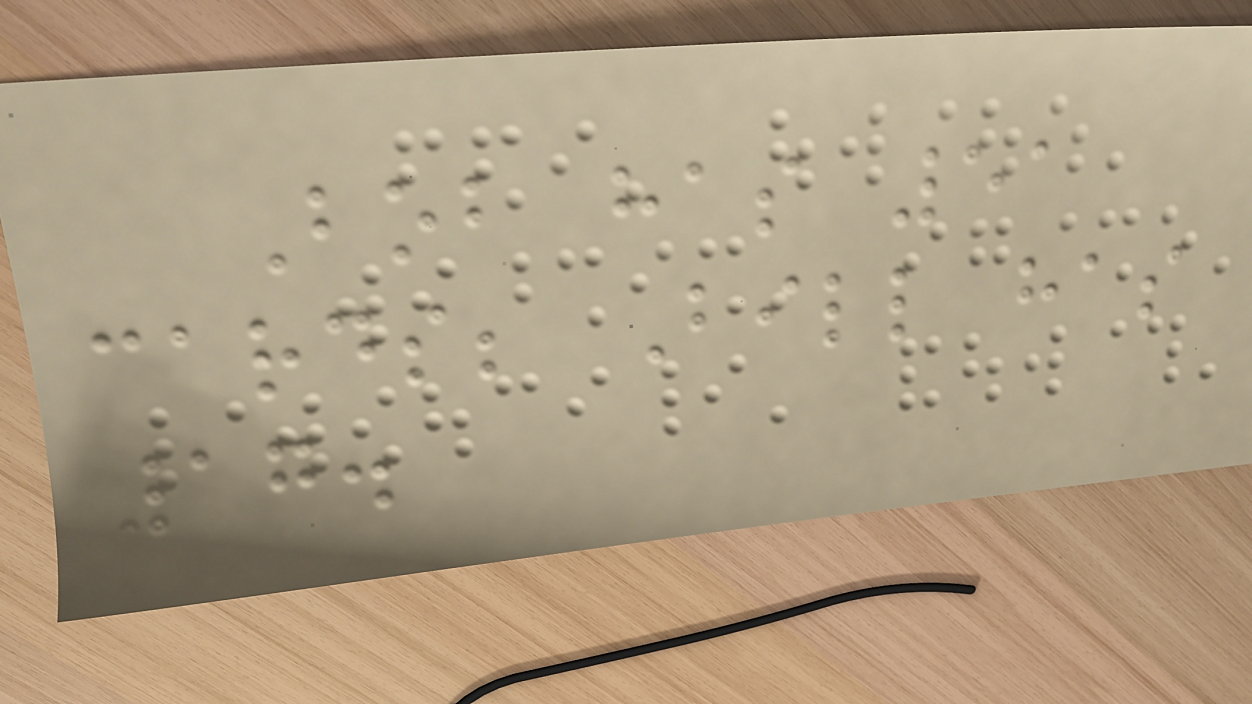Bob has 51
cards; Bill has
17.
